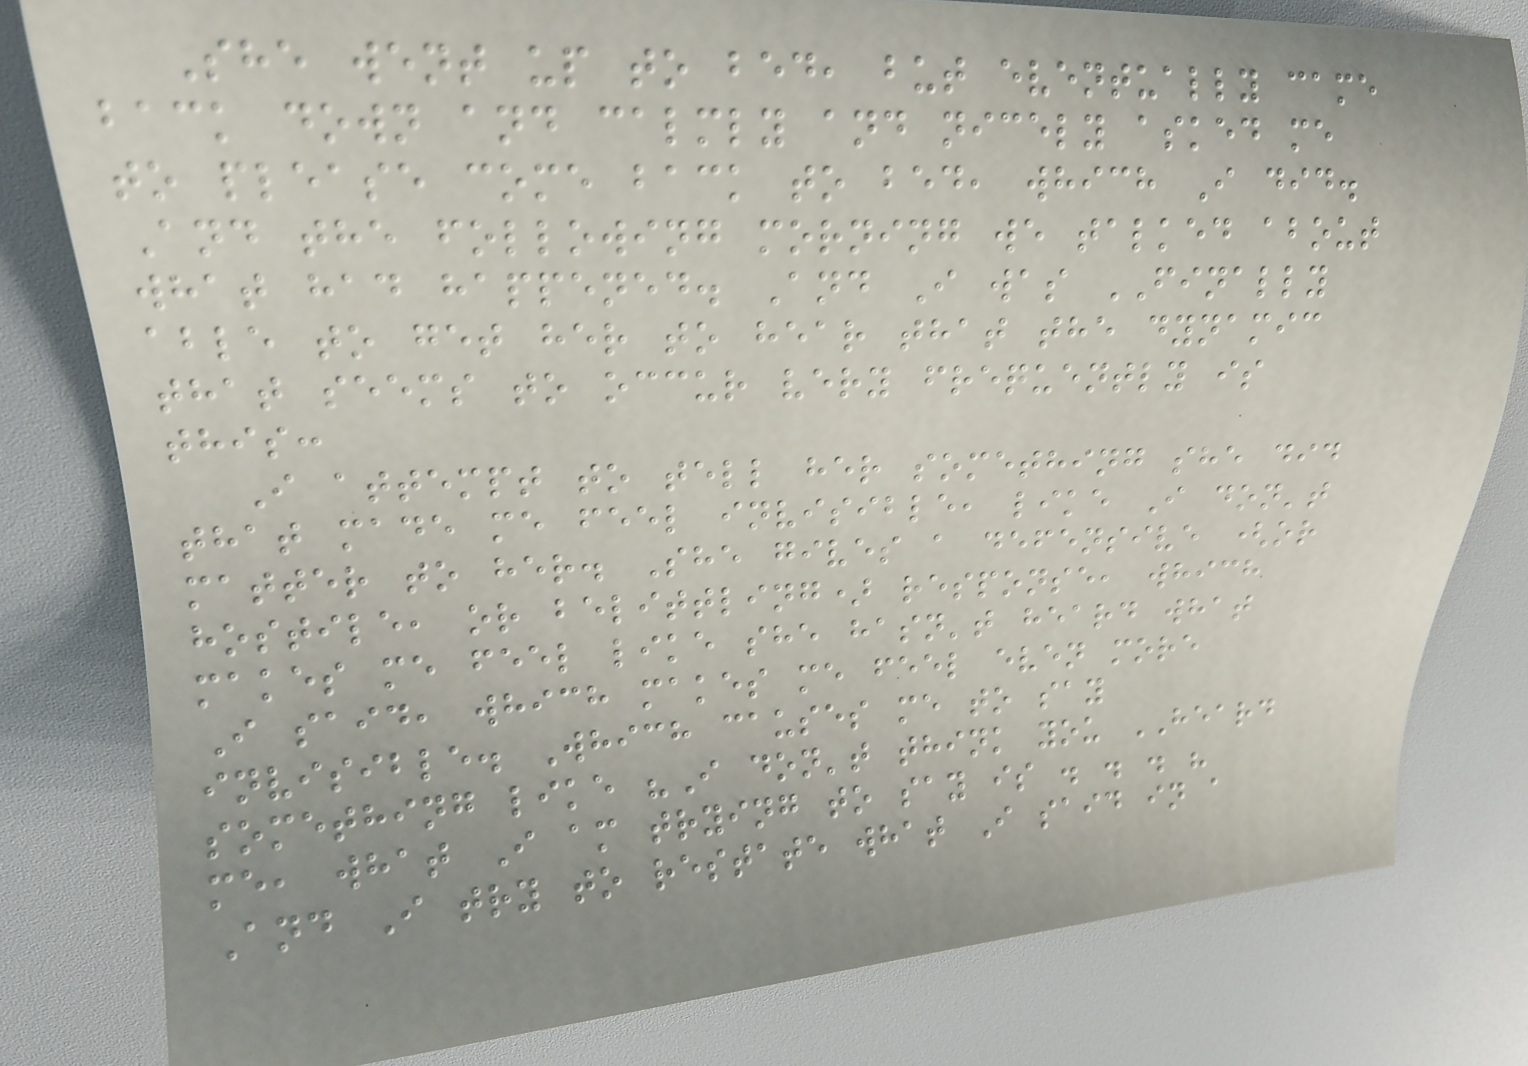She went up to bed, but eventually came
back down and calmly and nicely asked me
to please come back to bed, which I did.
And the following morning we talked about
what had happened. And I was FINALLY
able to get her to hear that the dynamic
that seems to occur very frequently is
this:
I attempt to tell her something she did
that made me feel invisible, like I don't
matter to her. She gives a defensive (or
hostile, or belittling) response, which
makes me feel like she hasn't heard what
I said, which makes me feel even more
invisible. Which causes me to say
something like "I don't think you HEARD
me, what I am trying to say is . . . "
And I try to restate what I said in a
